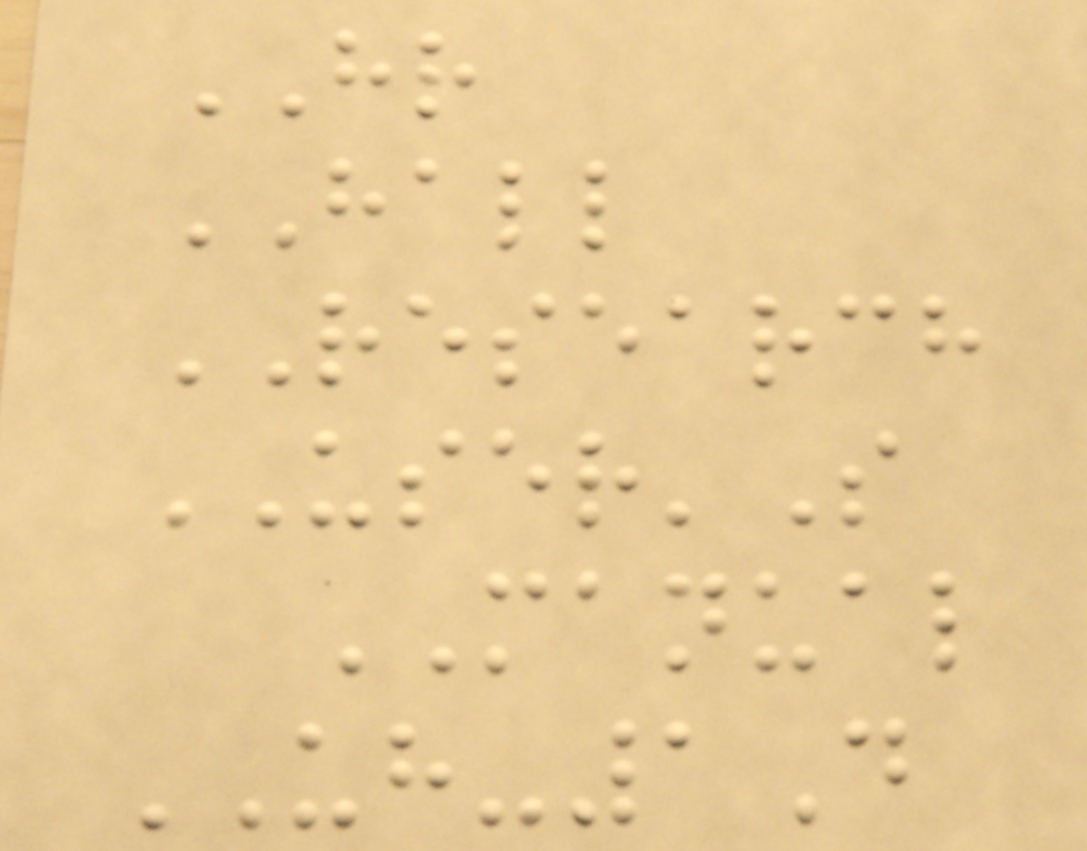HR
HALL
RESEARCH
USER'S
MANUAL
UH-1D
